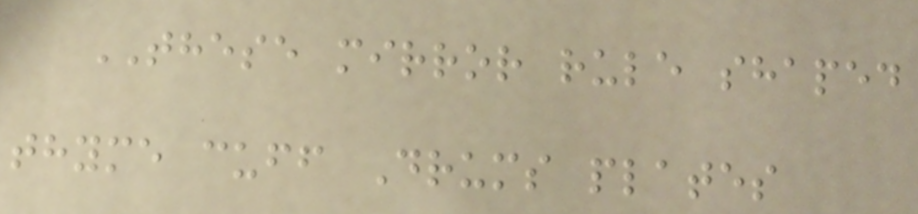THESE mirror rule shaped
thyme cuff Drums plates
